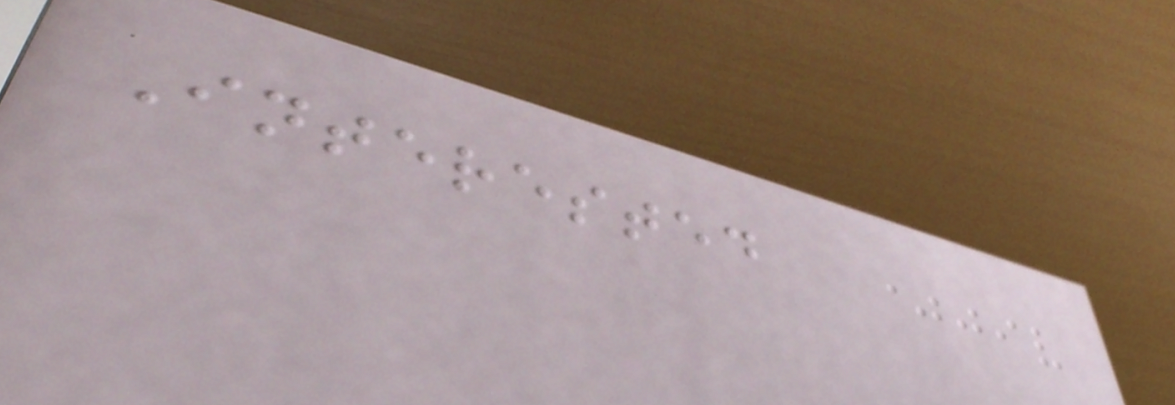Interested
